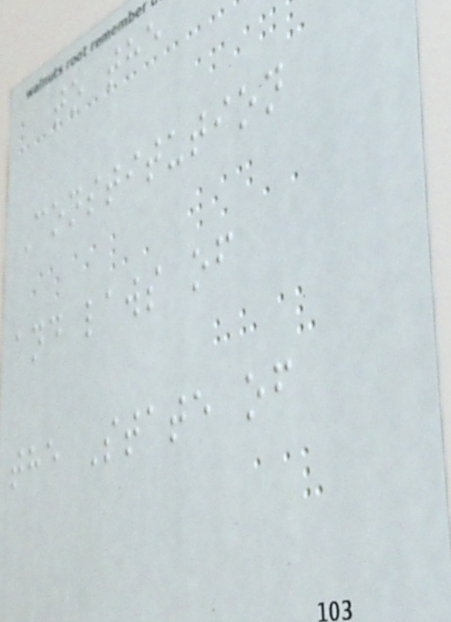to the
Constitution
and laws of
the State of
